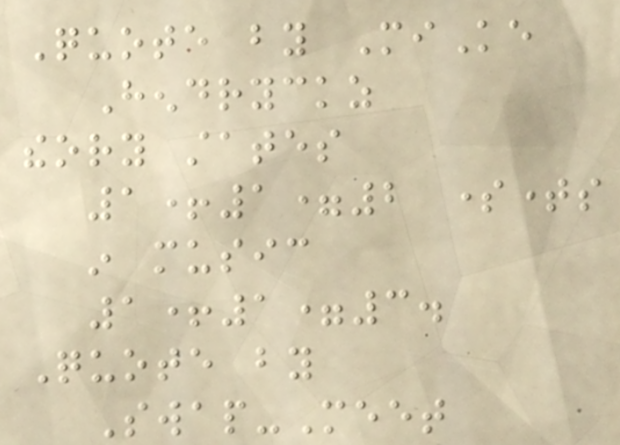Quote by MiKe
Hendryckz
theory states
1+1=2 sometimes
in music
1+1=3.
Quote by
Swap-Meet
